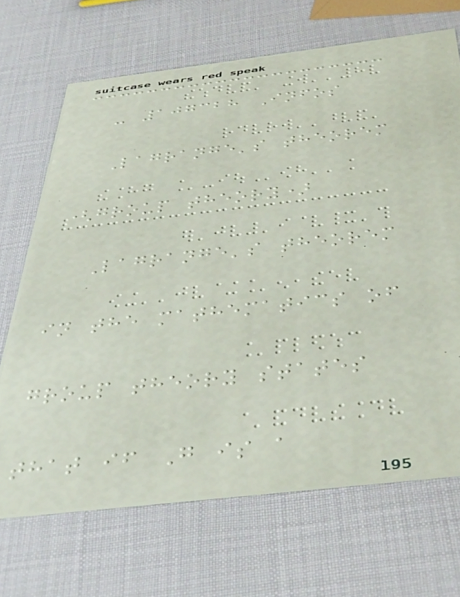- 107328 Infos
Lagrange's theorem
(group theory)
Lagrange's theorem
in the mathematics of
group theory states
that if G is a
